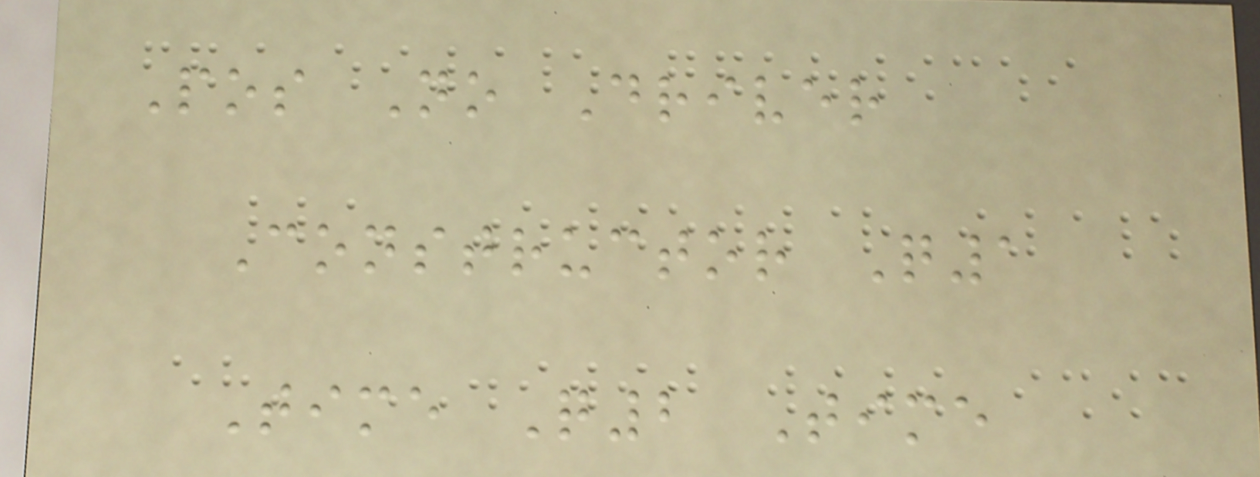Pos No Driver
Constructor Q1
Time Q2 Time
